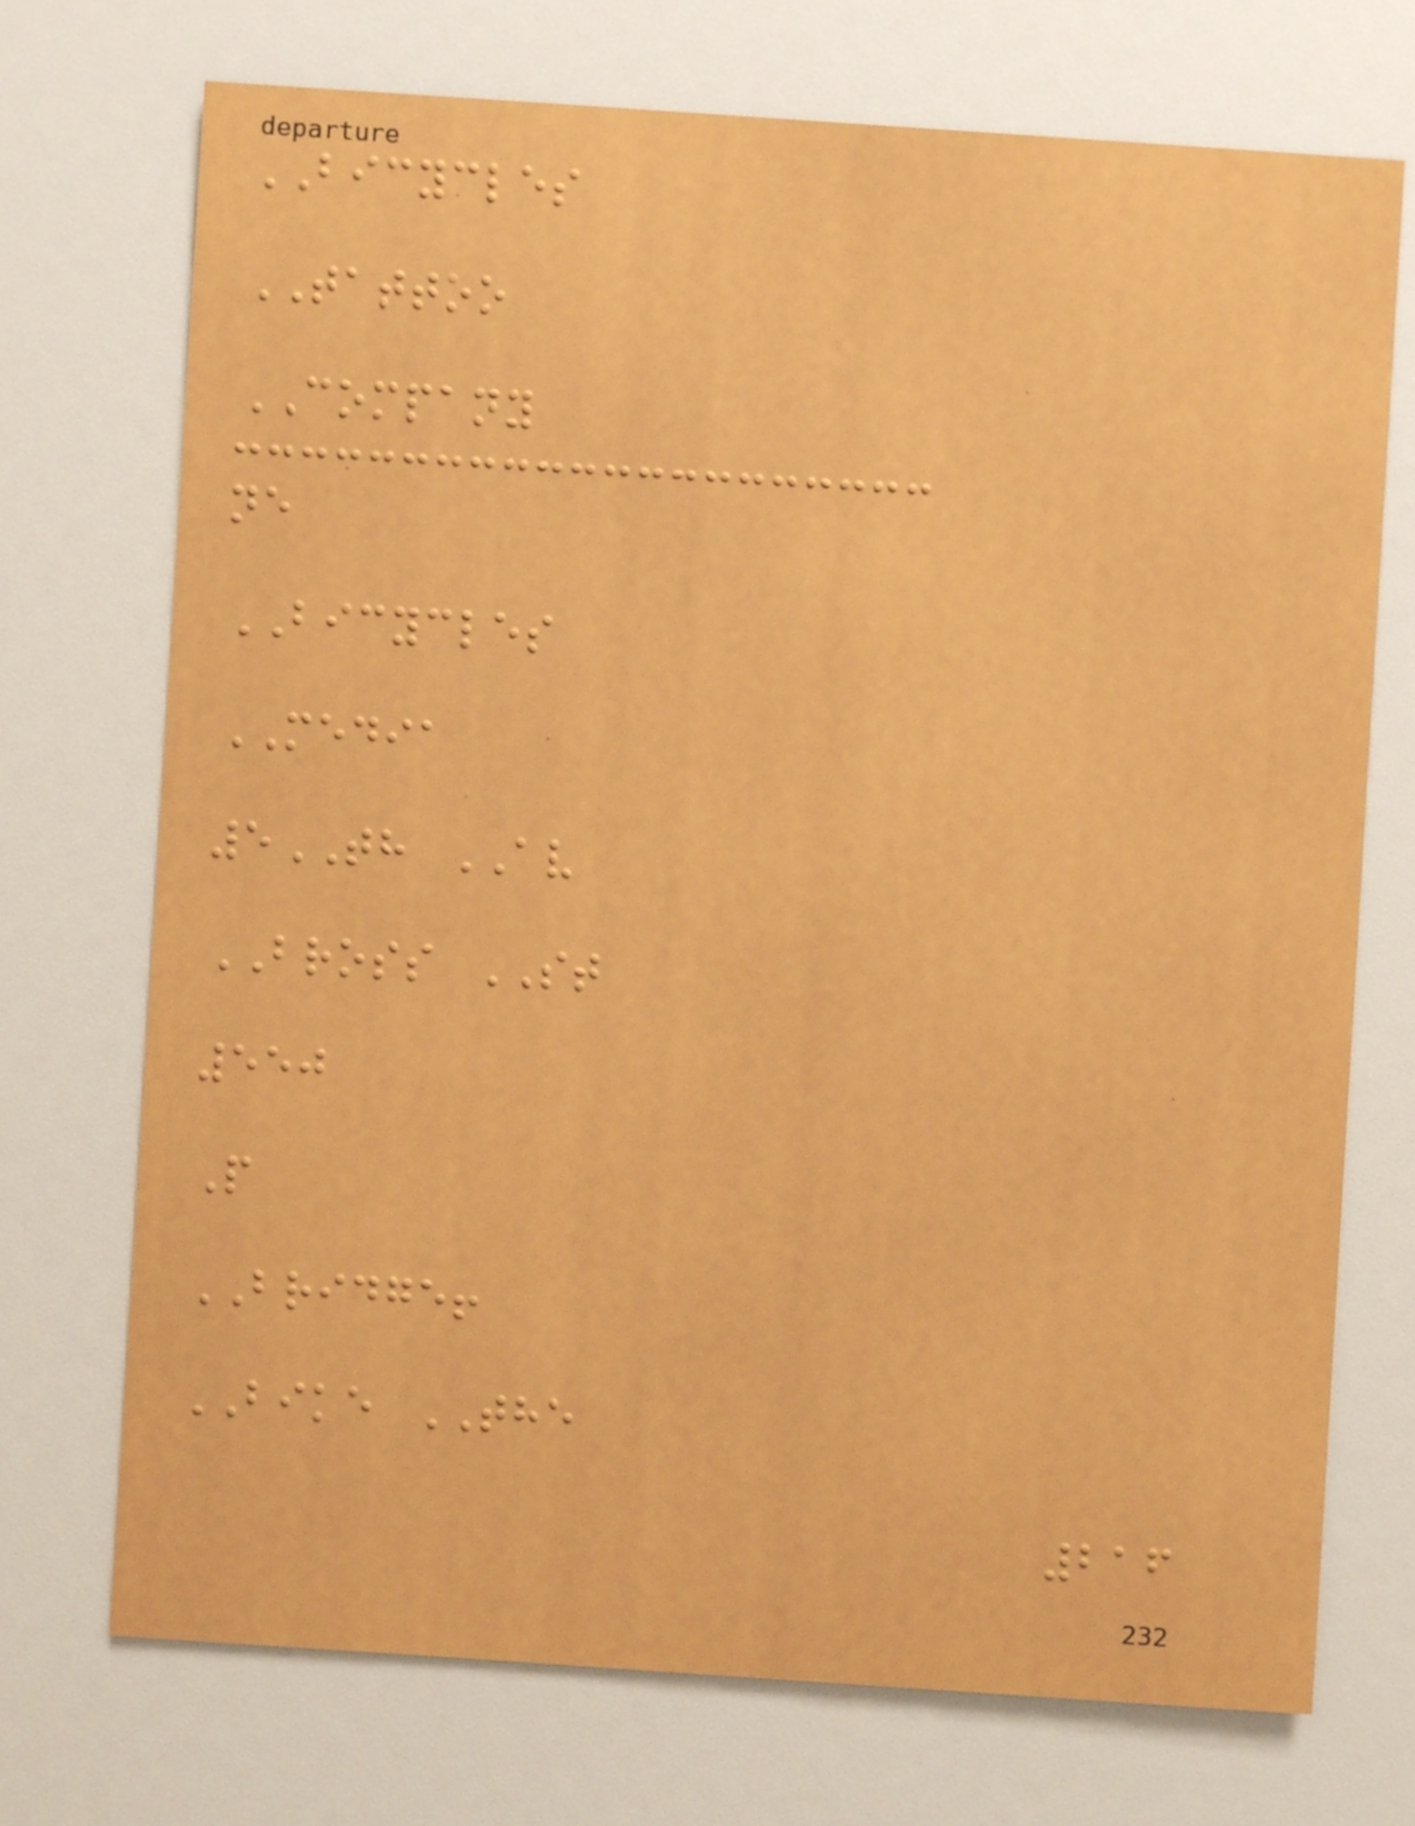BICYCLES
TATTOO
COMPANY
ne
BICYCLES
MEDIA
5TH AV
BROSS ST
550
P
BRIDGE!
BIKE THE
216
